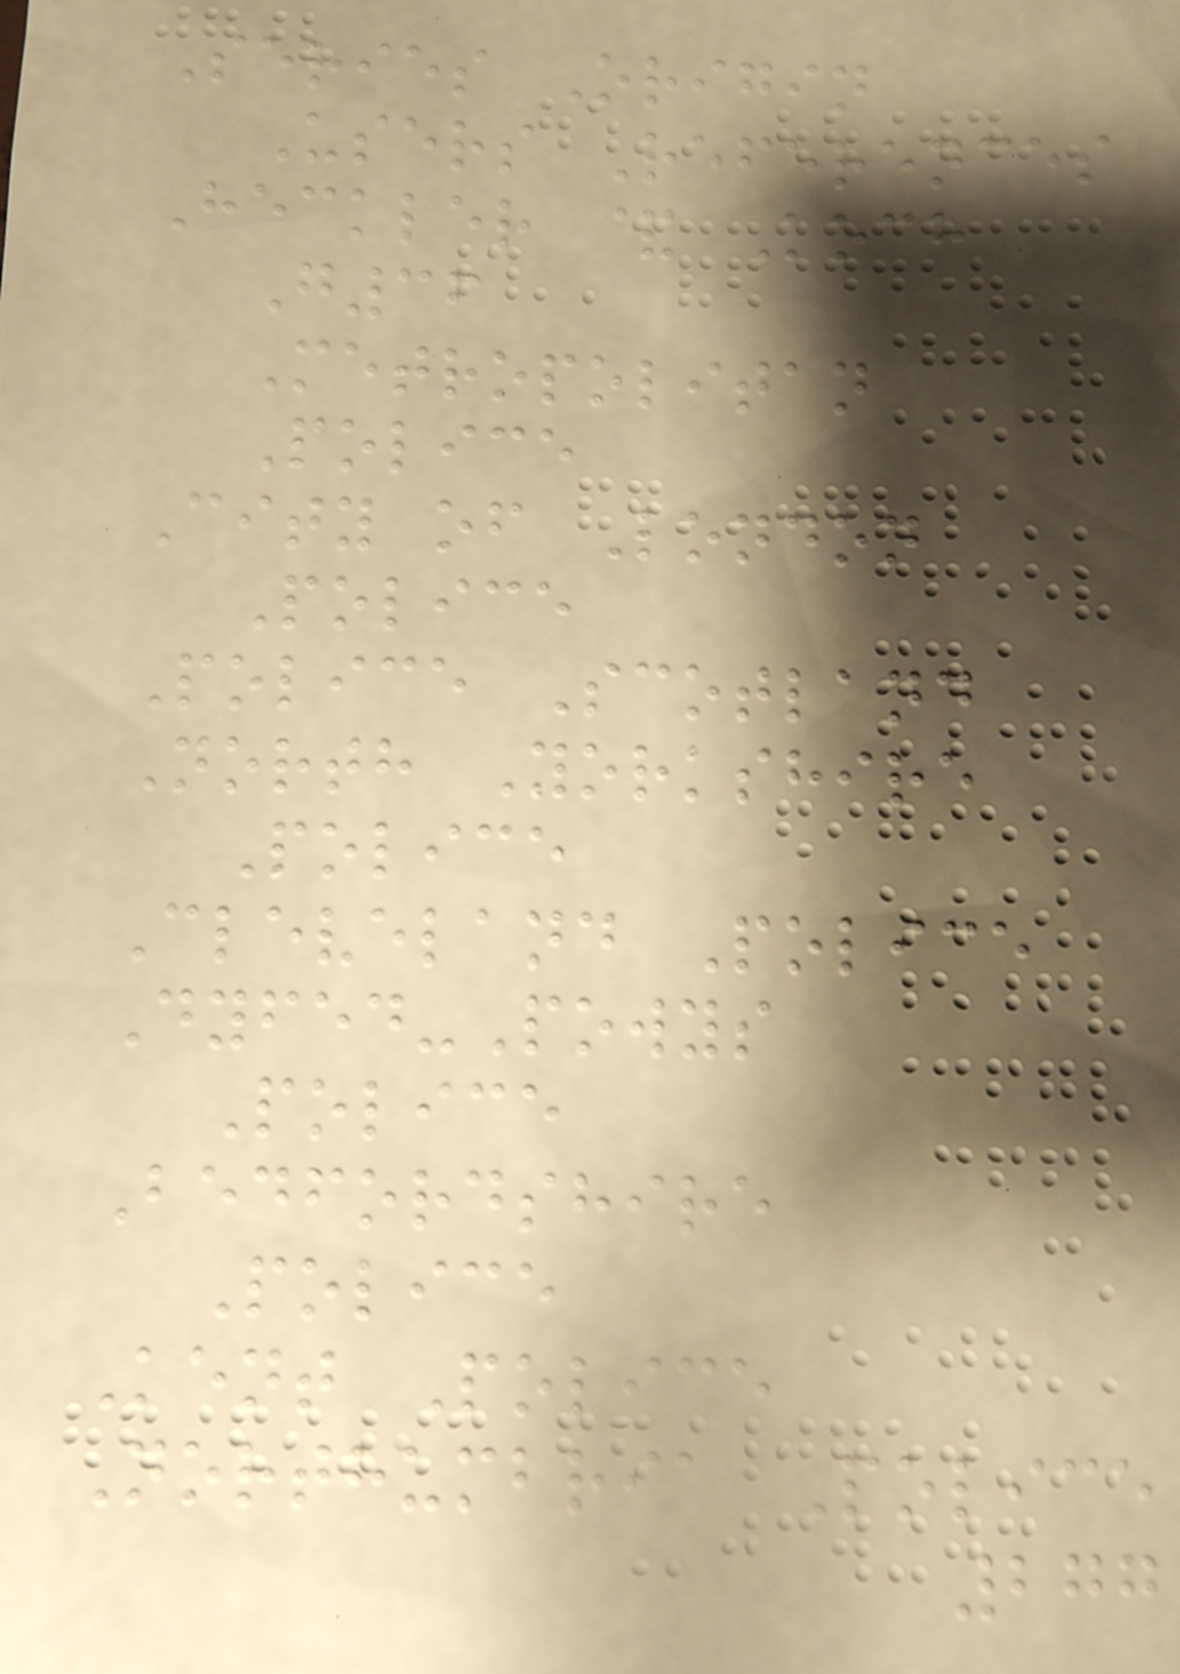Series Origin
Users References
Heckler & Koch
G36
Metropolitan
Police
City of London
Police
Police Scotland
North Yorkshire
Police
Cleveland Police
Dyfed-Powys
Police
Bedfordshire
Police
Kent Police
Northumbria Police
277
